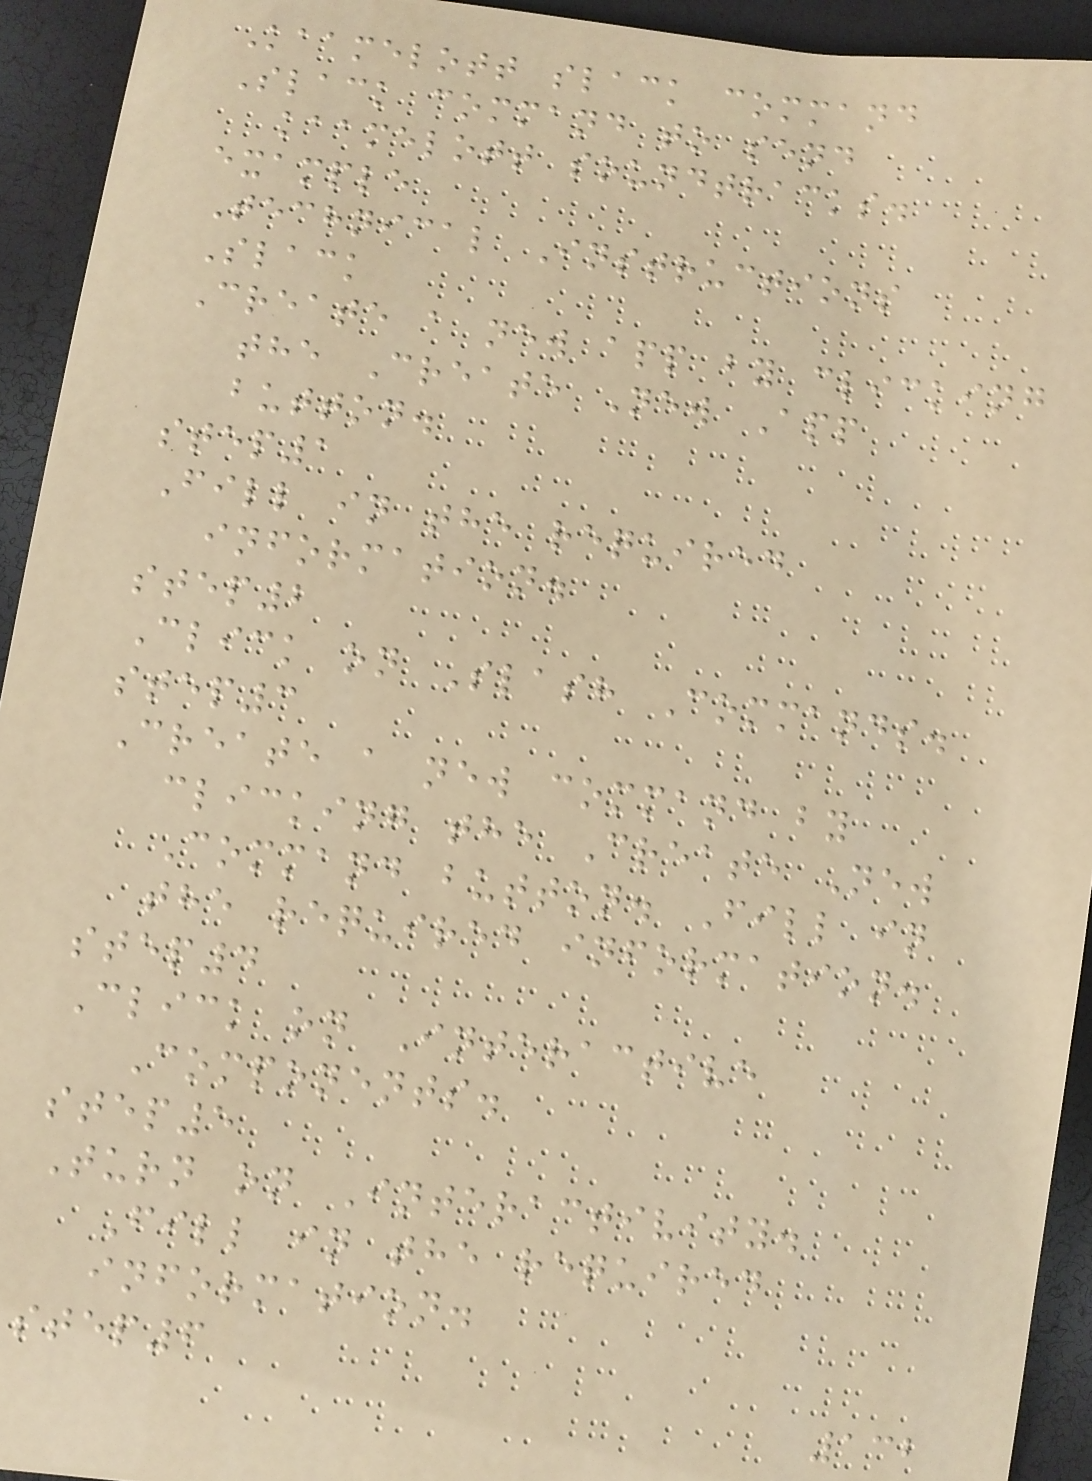Kaamelott slack command
Slack command to send
kaamelott soundtracks.
example
Technical Instructions
Slack
Create a new app by clicking
the Create New App
button.
step1
Fill in the required
information.
step2
Click on Slash Commands.
step3
Create a new command by
clicking the Create New
Command button. Fill in
the required information.
step4
Click on Interactive
Components.
step5
Turn on Interactivity.
Fill in the required
information.
step6
132
